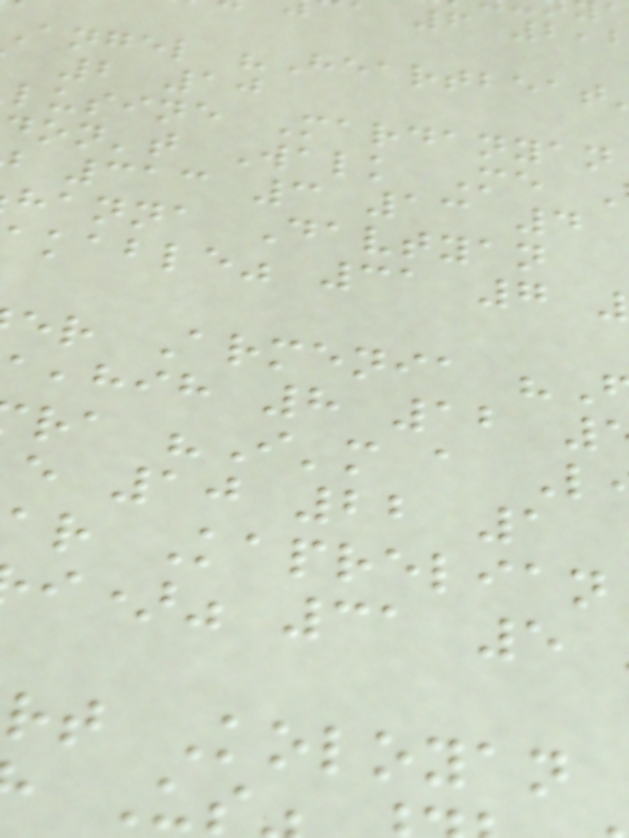angel "Heartbeat
2 10
lusine Mardanyan
don't Walk Me
313 3 13 4
hanna Davtyan
akable" 31 7
er Armenia
,hih 8 12
ra "I'm a L
e 10 22 1
ar Kaprelian
i)" 31 5
rt Koloyan
